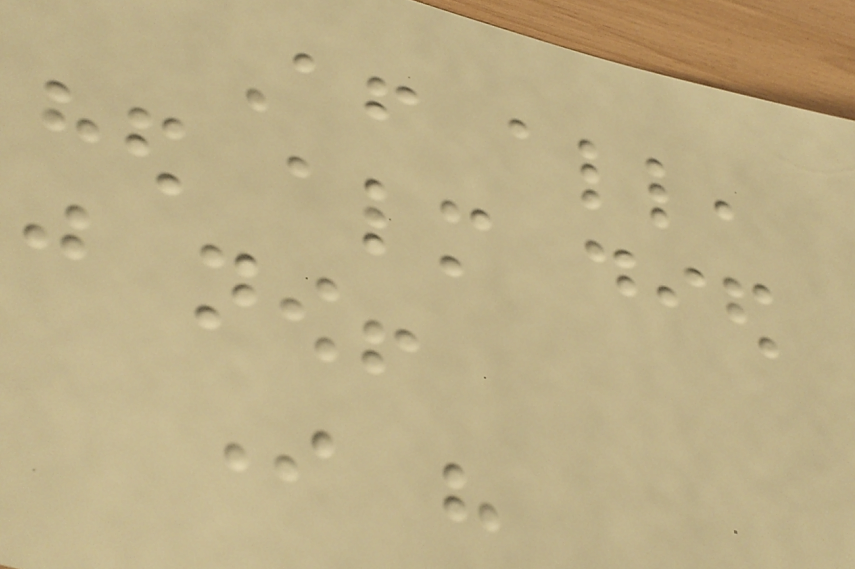After all,
hed almost died
just now!
In his
